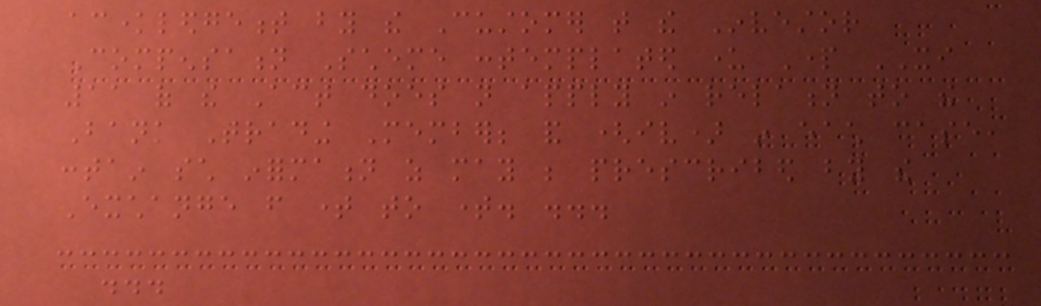acknowledgement by the Customer that the Investor
Compensation Scheme contemplated under Part XI
11 of the Act does not apply in relation to the
Bank Trading Member; and (iv) in each case,
contain such information as may be prescribed by the
Exchange from time to time. ...
...
